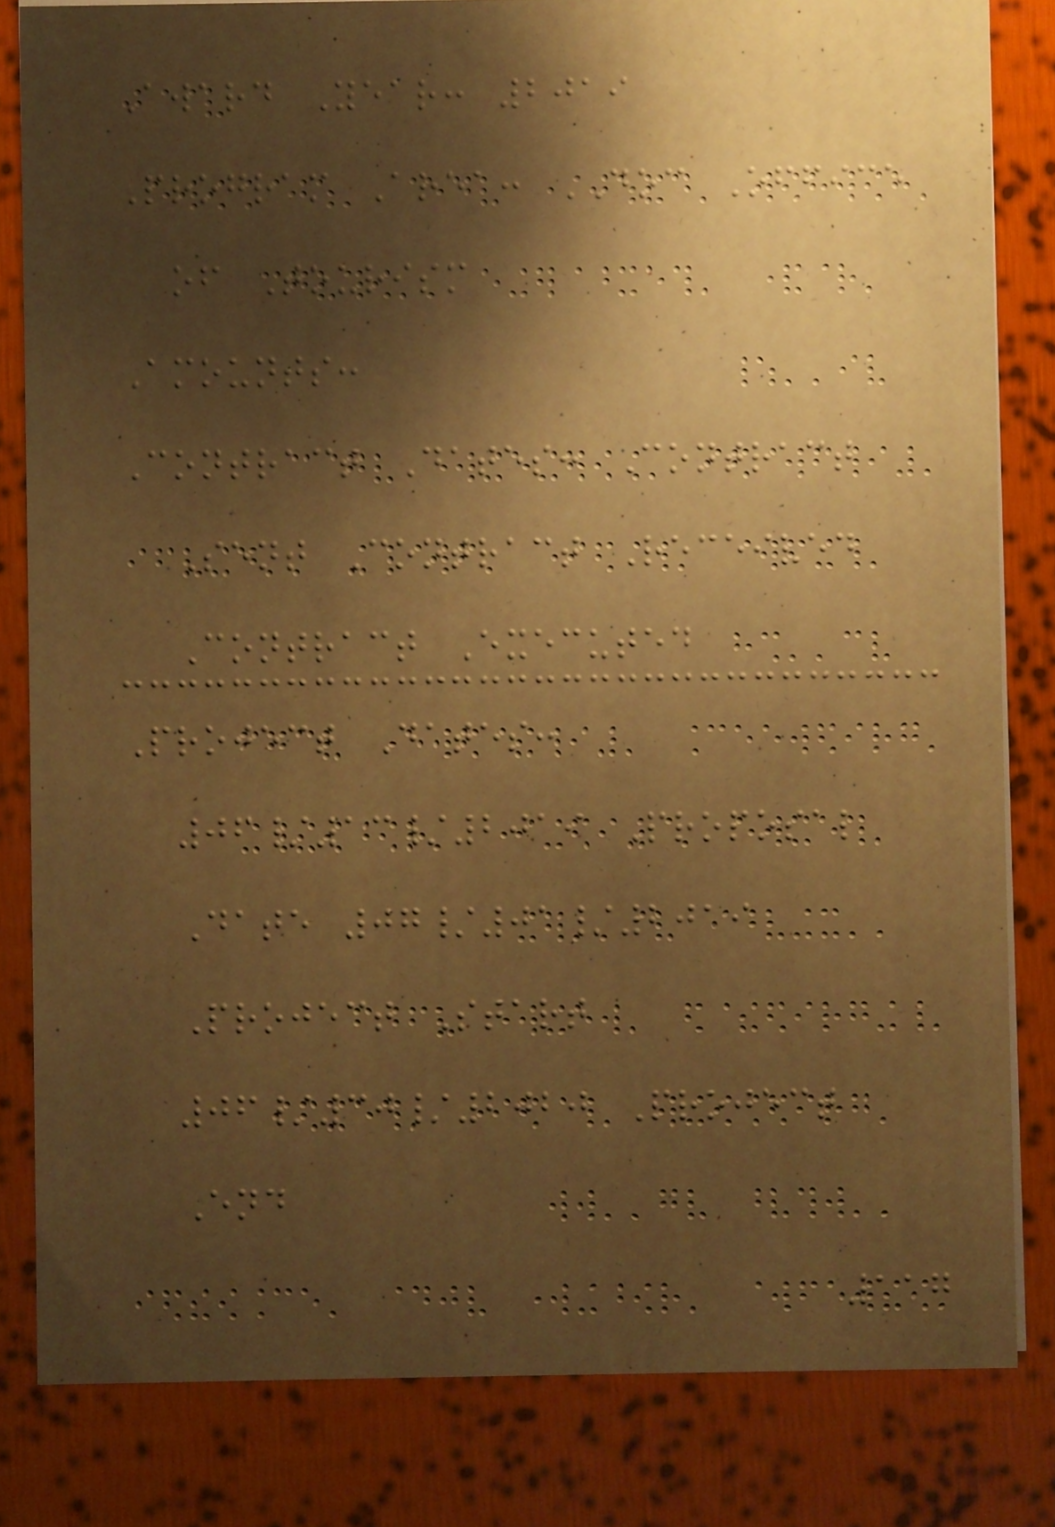Award Year: 2019
Program Area: DOC Office
of Tourism
Amounts:
Contract Dates: Contract
Sent Contract Received
Contract Executed
Project Dates:
06/13/2019 Proposal
Date 07/01/2019
Project Start
06/30/2020 Project
End
117
